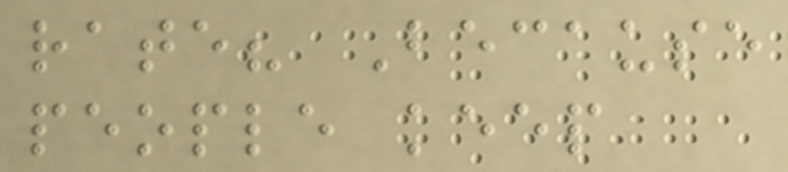rate? Because
people keep
